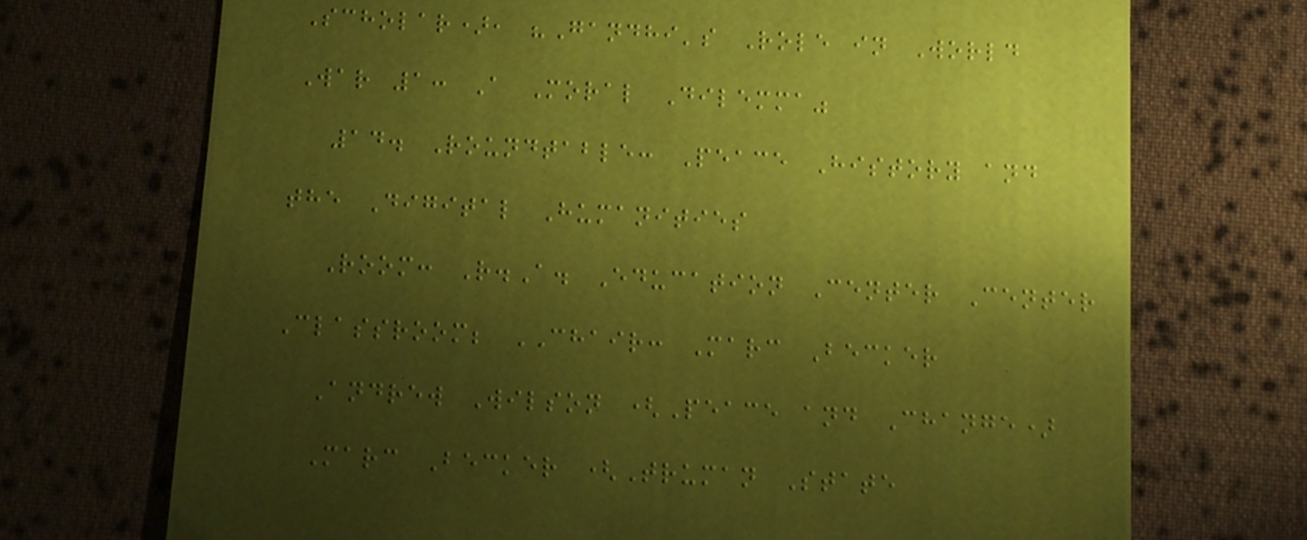Scholar), "Gandhi's Role in World
War 1: A Moral Dilemma"
14. Roundtable: Peace History and
the Digital Humanities
Room: R.A. Education Center Center
Classroom; CHAIR: Marc Becker
Andrew Wilson (Peace and Change)
Marc Becker (Truman State
